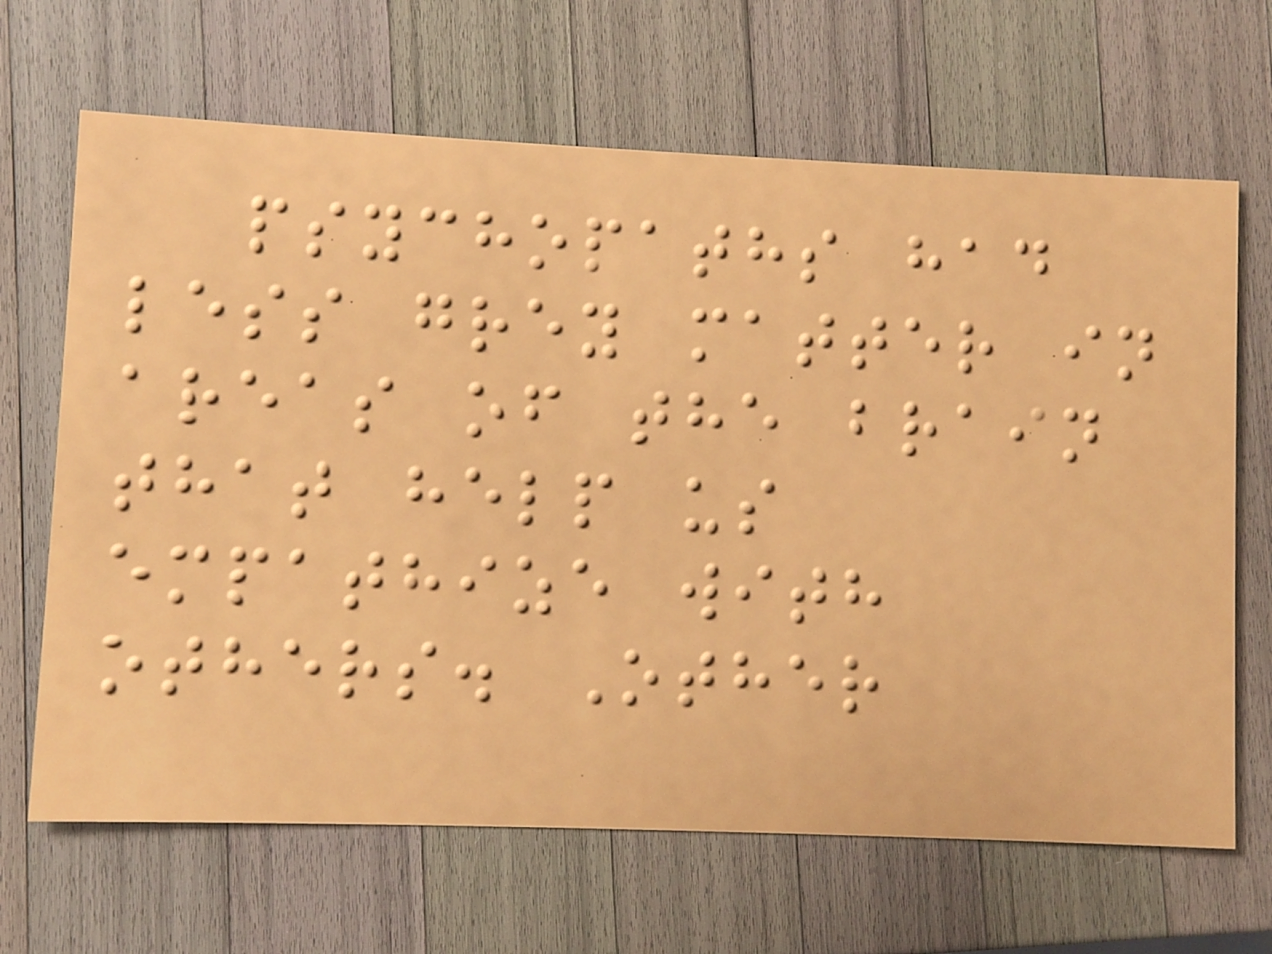psychopaths had
less grey matter in
areas of the brain
that help us
empathize with
others. Other
